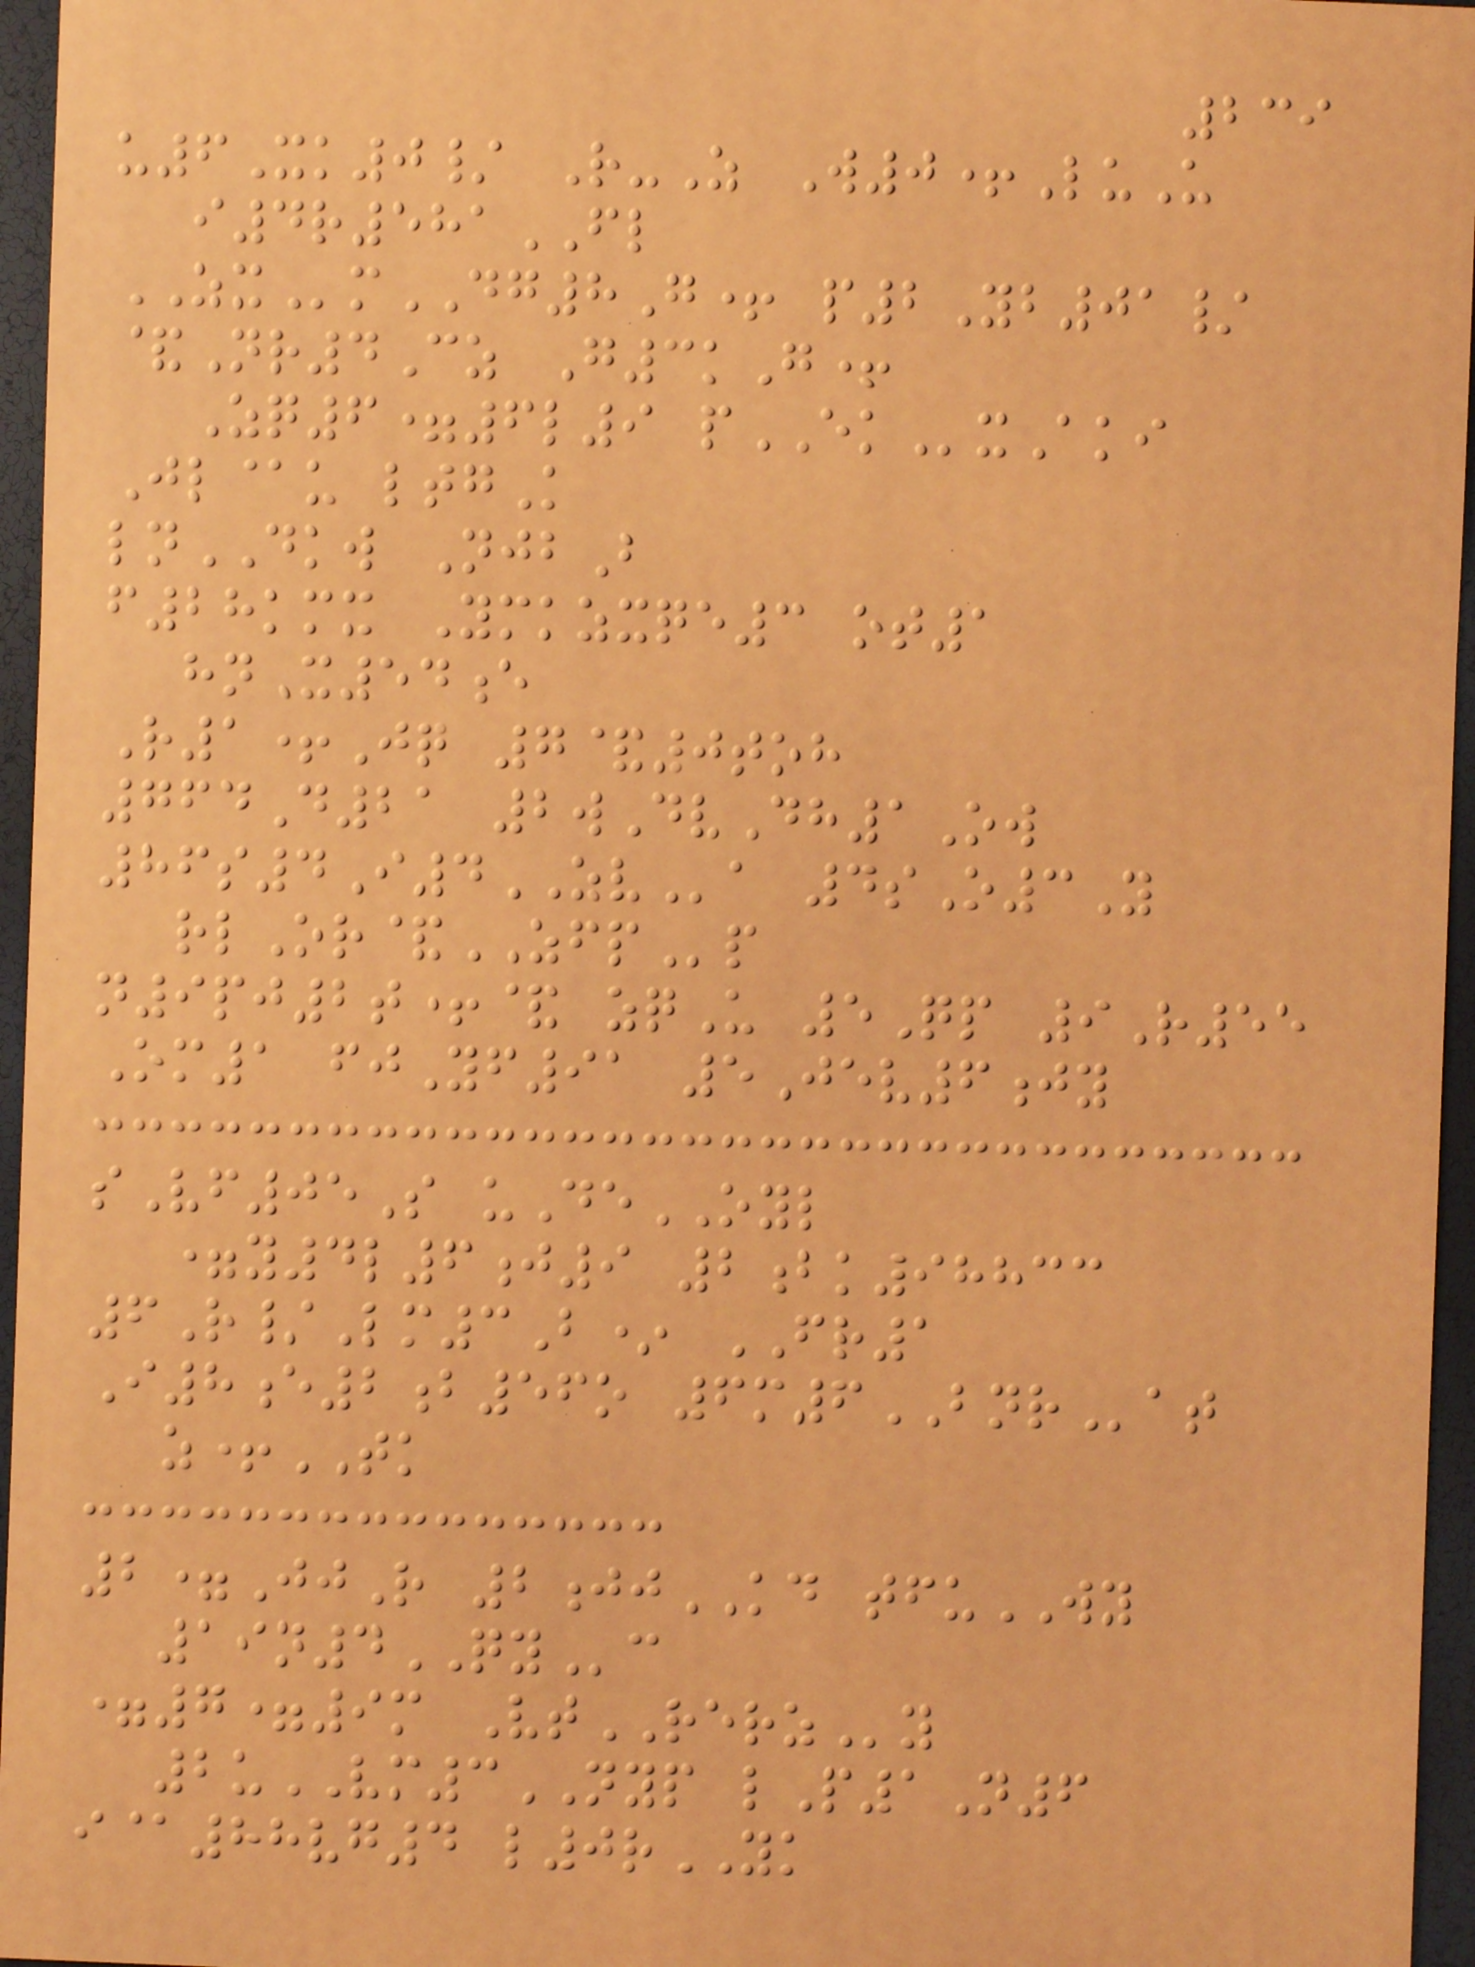239
u6Xk0/ R-Z W0+LuU
i4r581FL
ZXmDG8G+ p2Yb01/
&Nr4Cz G3kG+
Zq6=6l9 pEKxAki
Jl@u ltgK
lnDKW NjbB
f28kmx Ymkzxqe3 ot1
hnX54e
R1+Jq 7&0toh
764D21 2wDvDh1Ow
86s4I4ZVa 4sO3Y
rlOr&ZFPp
n9pj2t+& zqU 5Qp 9R55
Om1 fjYf91 5Jev6jy
sVf05S uDeOYL
=y4l6j9 2bk98833
6R/Lm3B* FR1
I8e2b56o 6m6BNRat
z+TK
2=JjR 2jjKD tfuWY
19n4QYc
=7=9m VtRERZy
2uVM3NYP lP1N6
i@88vg4 l0rYK
